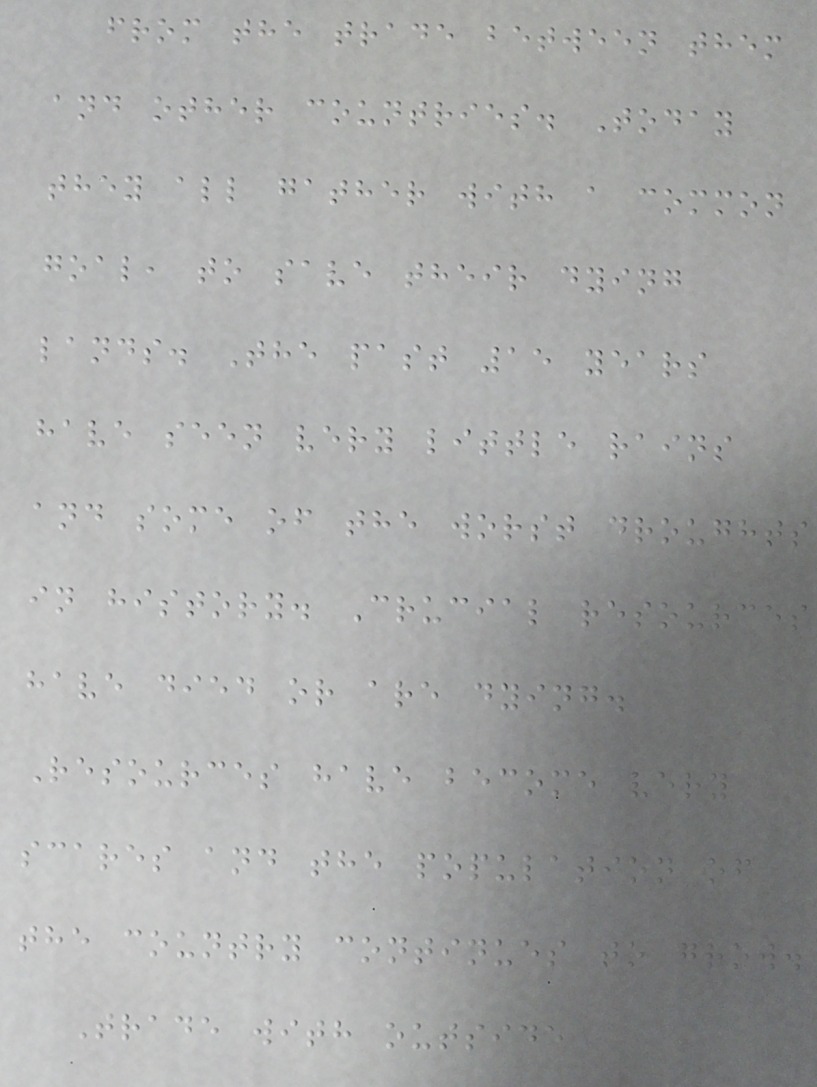from the trade between them
and other countries. Today
they all gather with a common
goal, to save their dying
lands. The past 15 years
have seen very little rains
and some of the worst droughts
in history. Crucial resources
have died or are dying.
Resources have become very
scares and the population of
the country continues to grow.
Trade with outside
